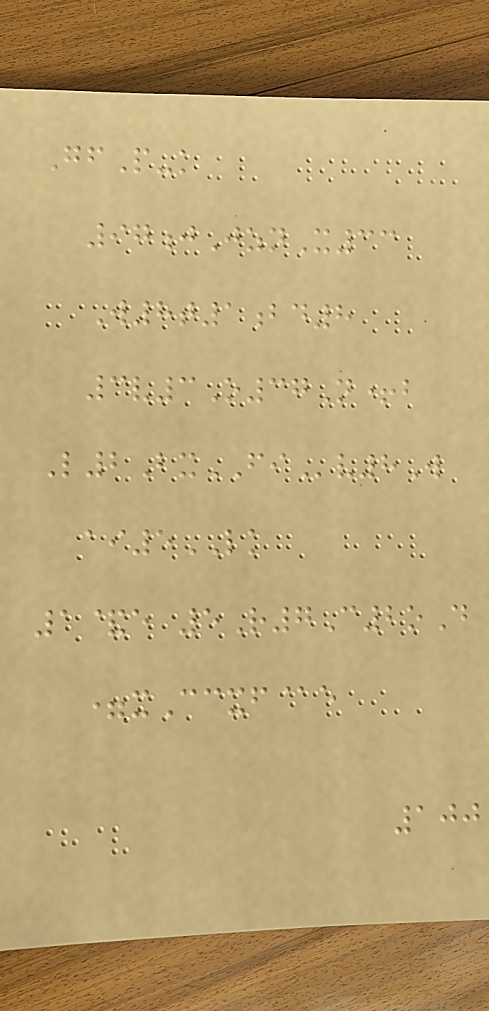GfP-k
97jJznX33
W8t1bd8
3v3O37N+b
L2BxFIv8W
ai5LK
1&e 5R7C2oD
=xCcxf@e
100
